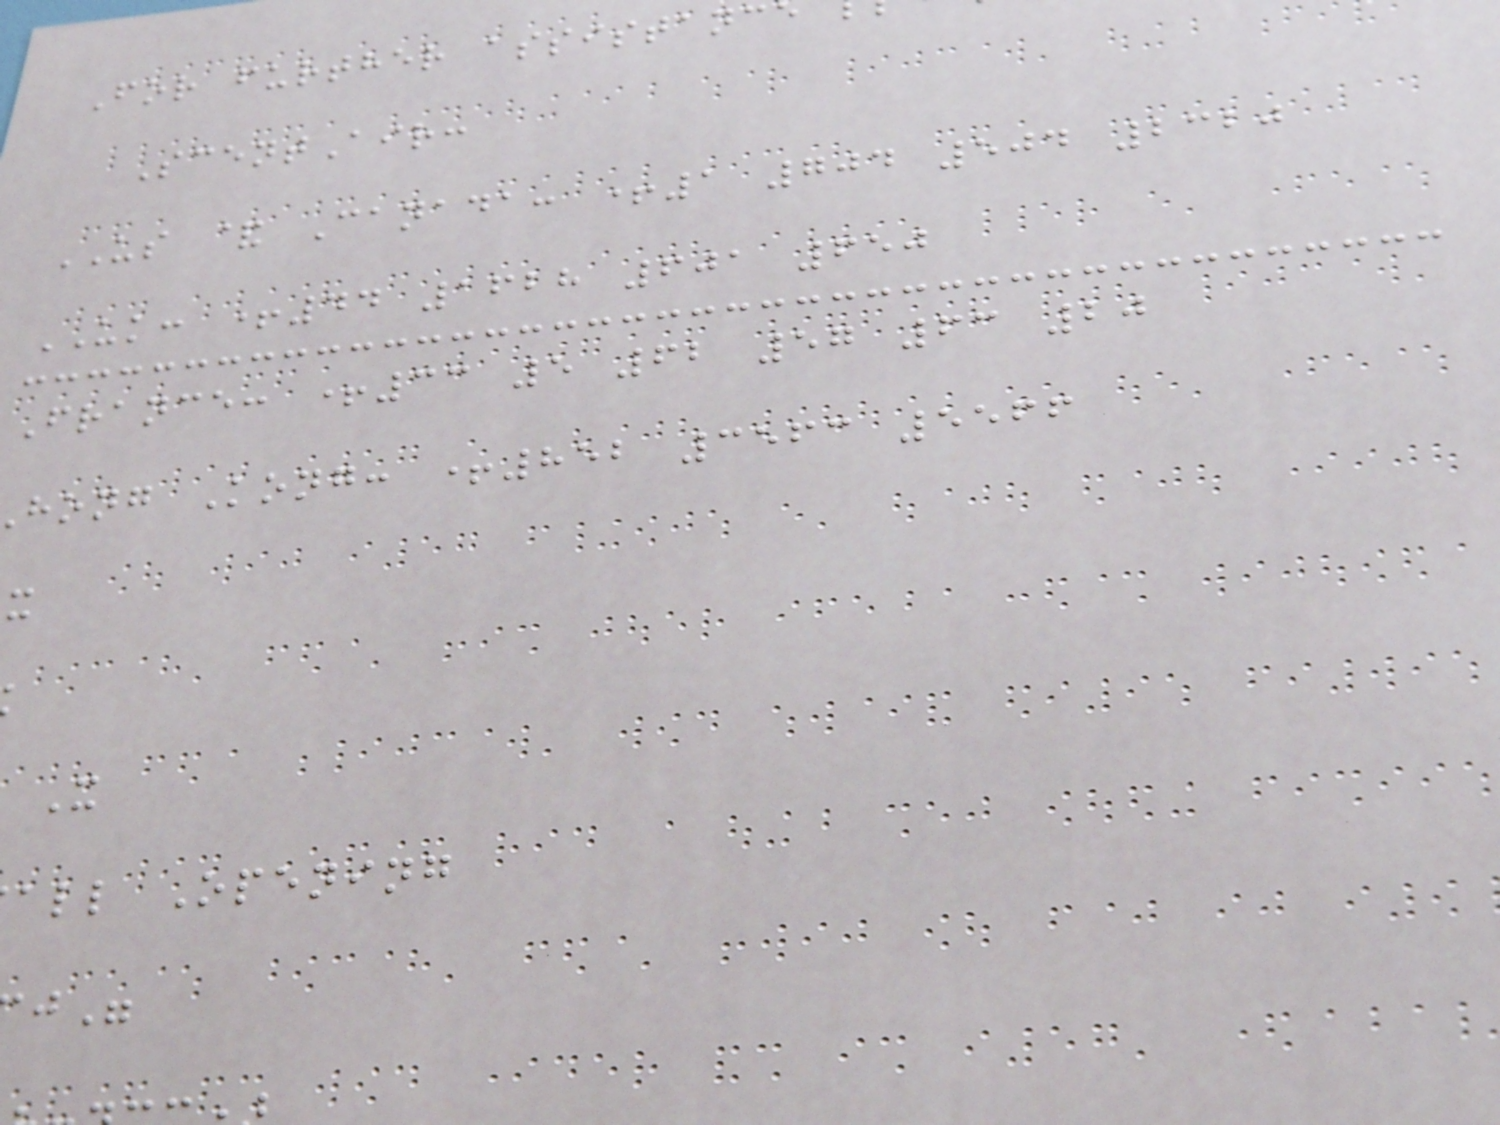For further assistanc
ScentAir:
US & Canada: +1 704 504 2320
UK: +44 1628 601 650
France: +33 5 62 57 63 20
hong Kong: +852 3563 5566
all Opening
